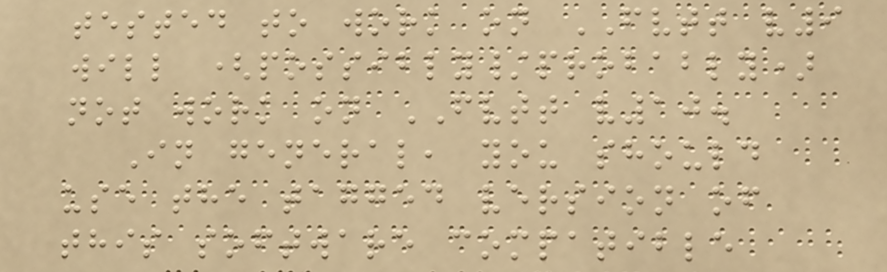tested to work on FVTT v9
will (possibly/probably)
not work on FVTT v10.
In general, you should
use the tagged version of
this software compatible
